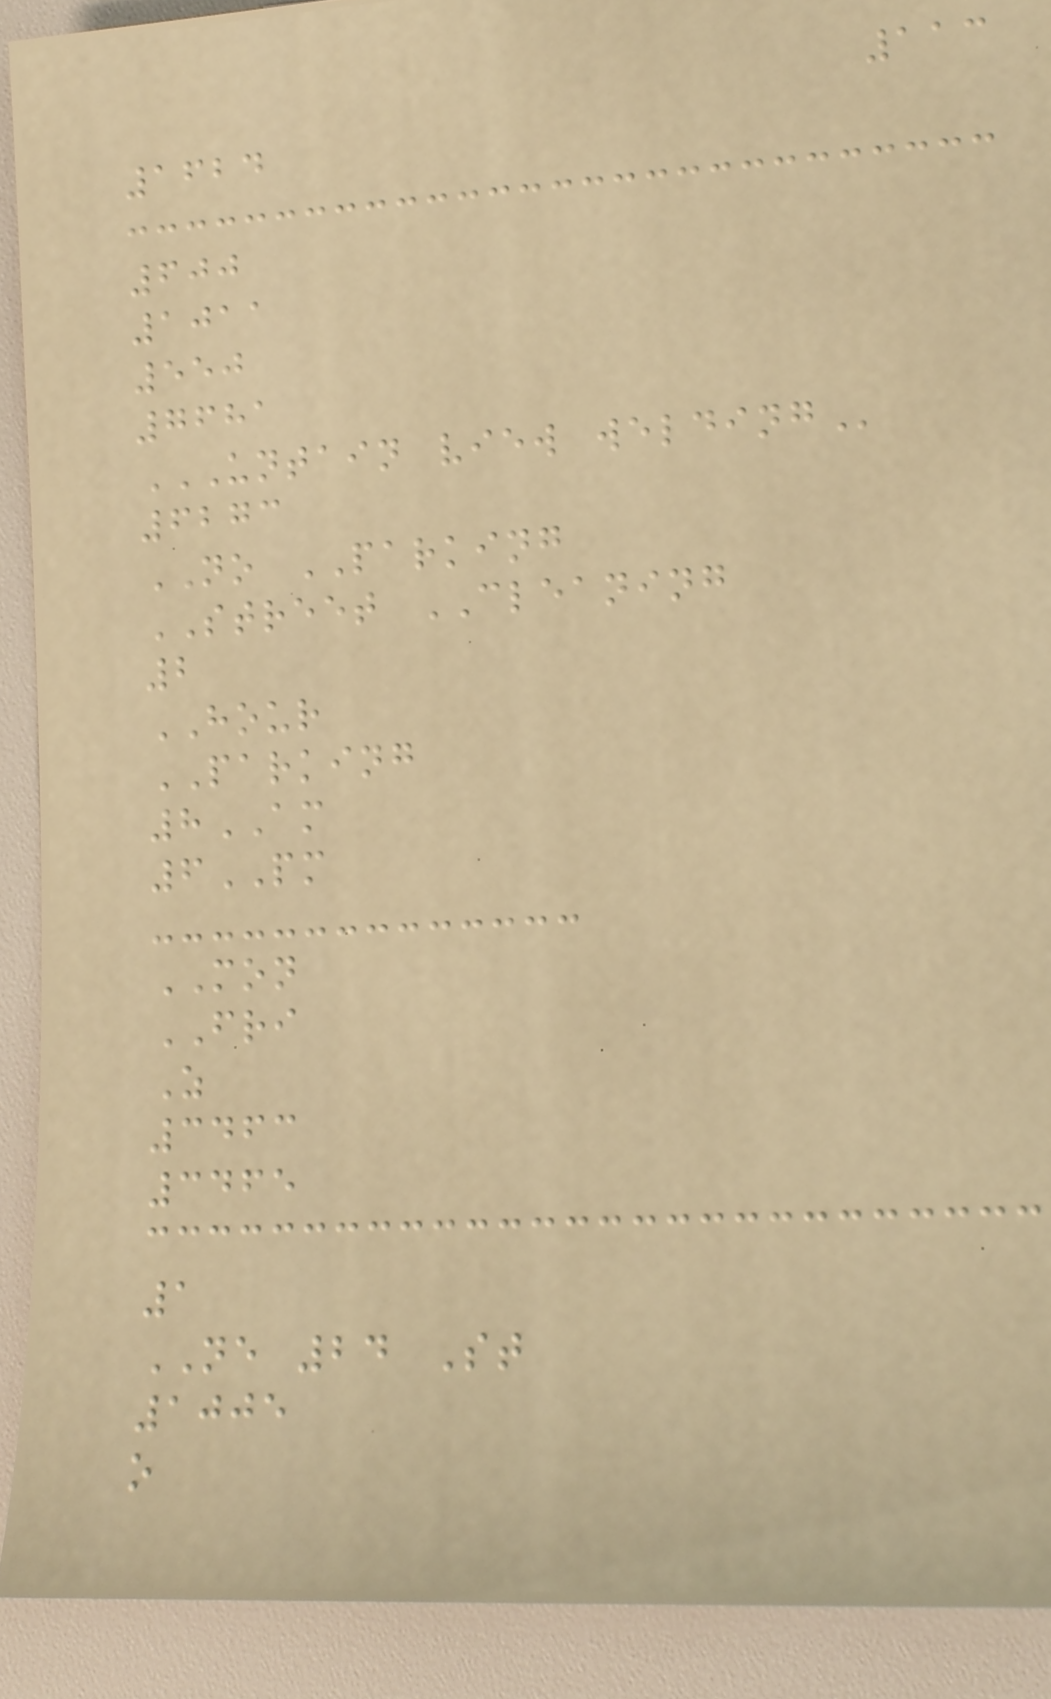113
1624
600
1011
550
7681
UNTAIN VIEW WELDING
6273
NO PARKING
STREET CLEANING
2
HOUR
PARKING
8AM
6PM
MON
FRI
Z
3463
3465
1
NE 24 St
1005
o
